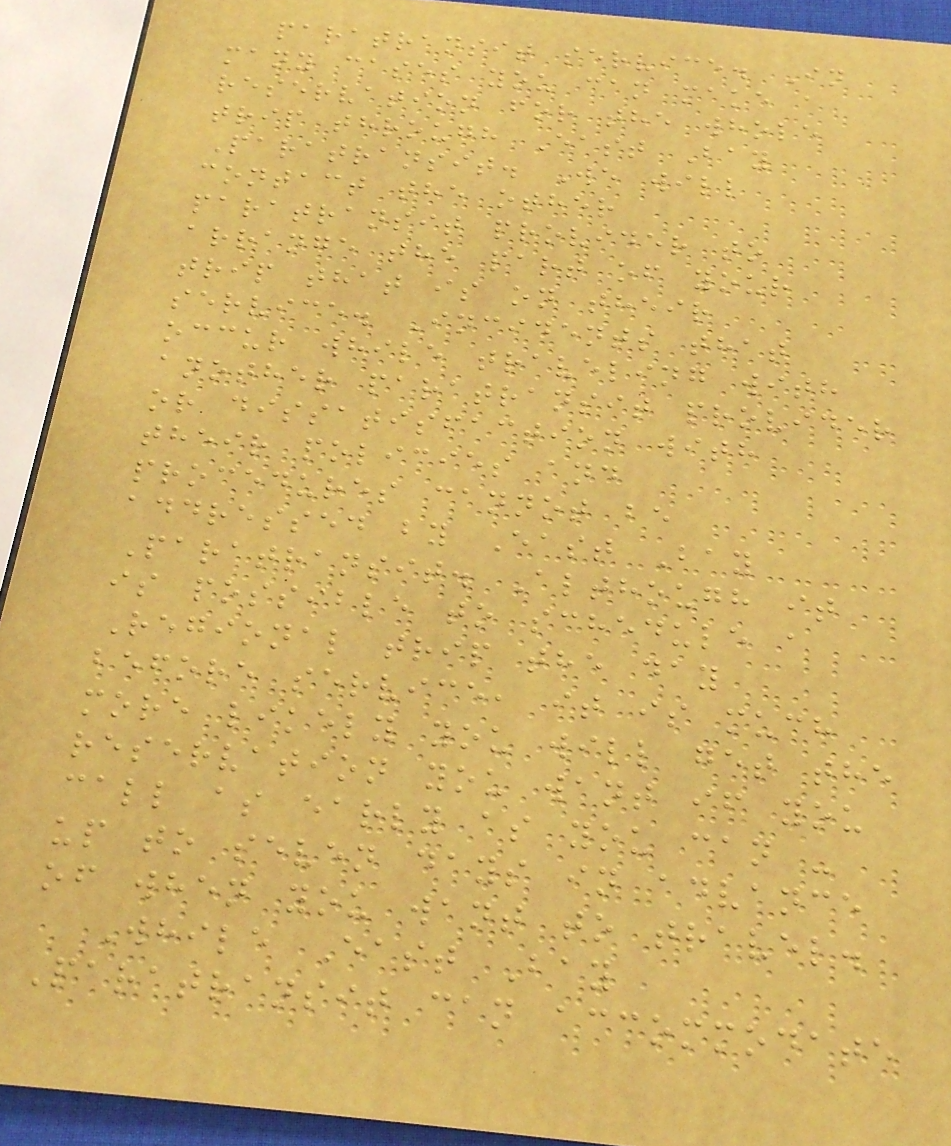paratransit service. In
many cases you can make a
reservation for the whole
trip through East Bay
Paratransit. We will
contact the other
paratransit provider to
arrange the part of your
trip that is on their
service. Incidents that
occur while traveling with
another paratransit provider
or dissatisfaction with
their policies and
procedures cannot be
addressed by East Bay
Paratransit. Although it
is possible to schedule a
Regional trip the day
before service, it is much
more likely you will get the
reservation you want if you
call as early as you can -
up to seven days in advance
of when you want to travel.
While East Bay
Paratransit can accommodate
